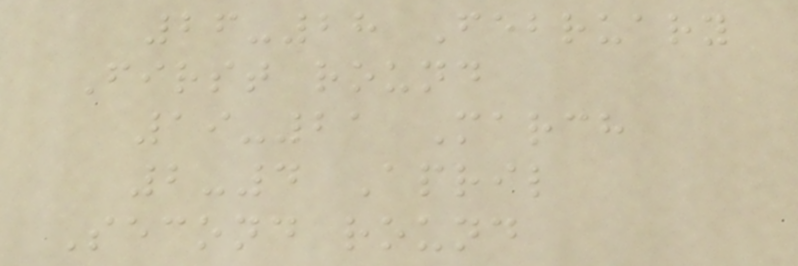26-28 February
First round
19-21 March
2-4 April
Second round
